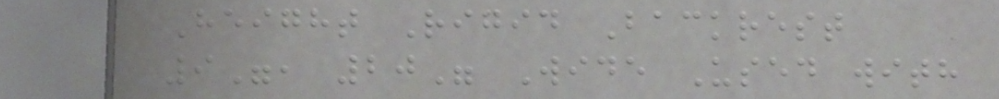Height Rigid Backrest
9", 20" Wide Used with
